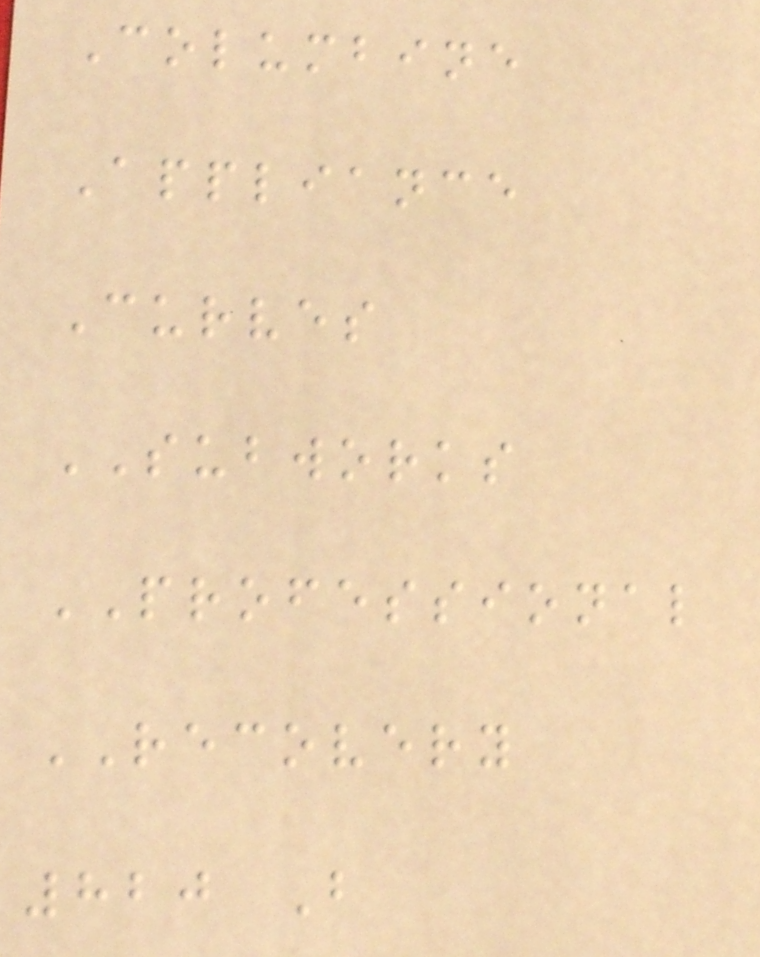Columbine
Appliance
Curves
SUBWORKS
PROFESSIONAL
RECOVERY
820 B
